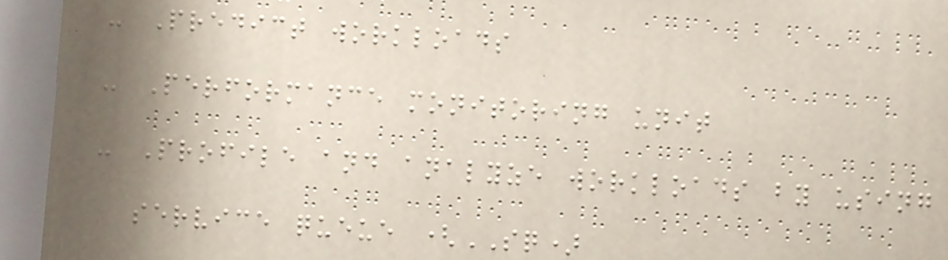- Predict workloads
- Performance monitoring unit
- Profile and analyze workloads by using
service queue (SQ)
